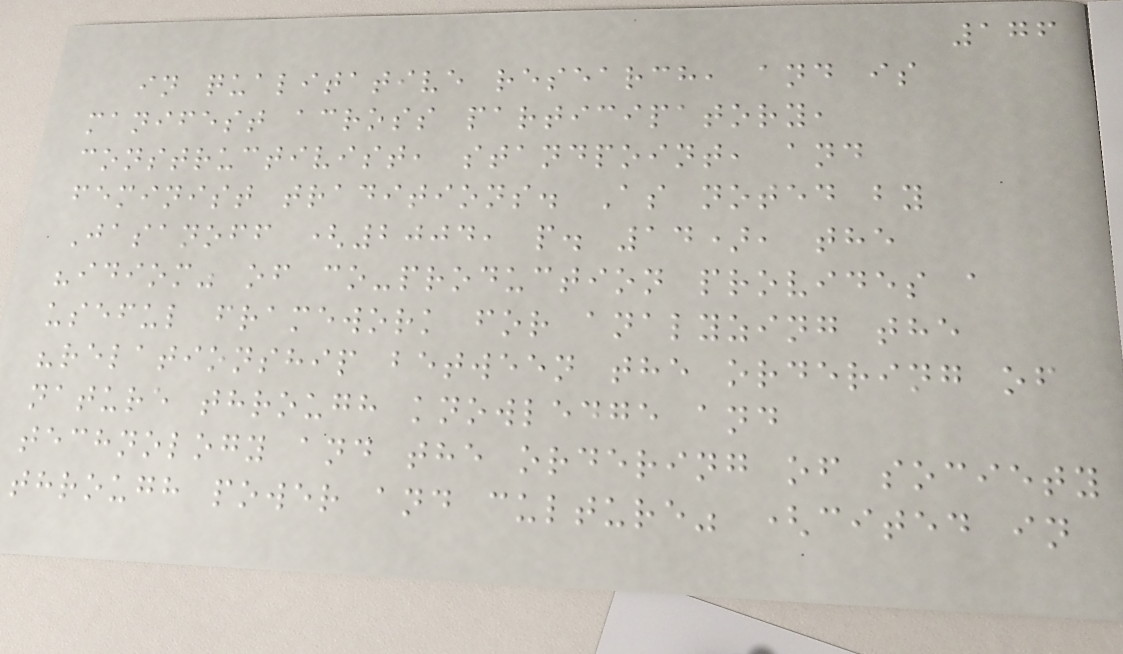176
in qualitative research, and is
manifest across participatory,
constructivist, standpoint, and
feminist traditions. As noted by
Jasanoff (2004, p. 14), the
"idiom" of co-production provides a
useful framework for analyzing the
"relationship between the ordering of
nature through knowledge and
technology and the ordering of society
through power and culture" (cited in
